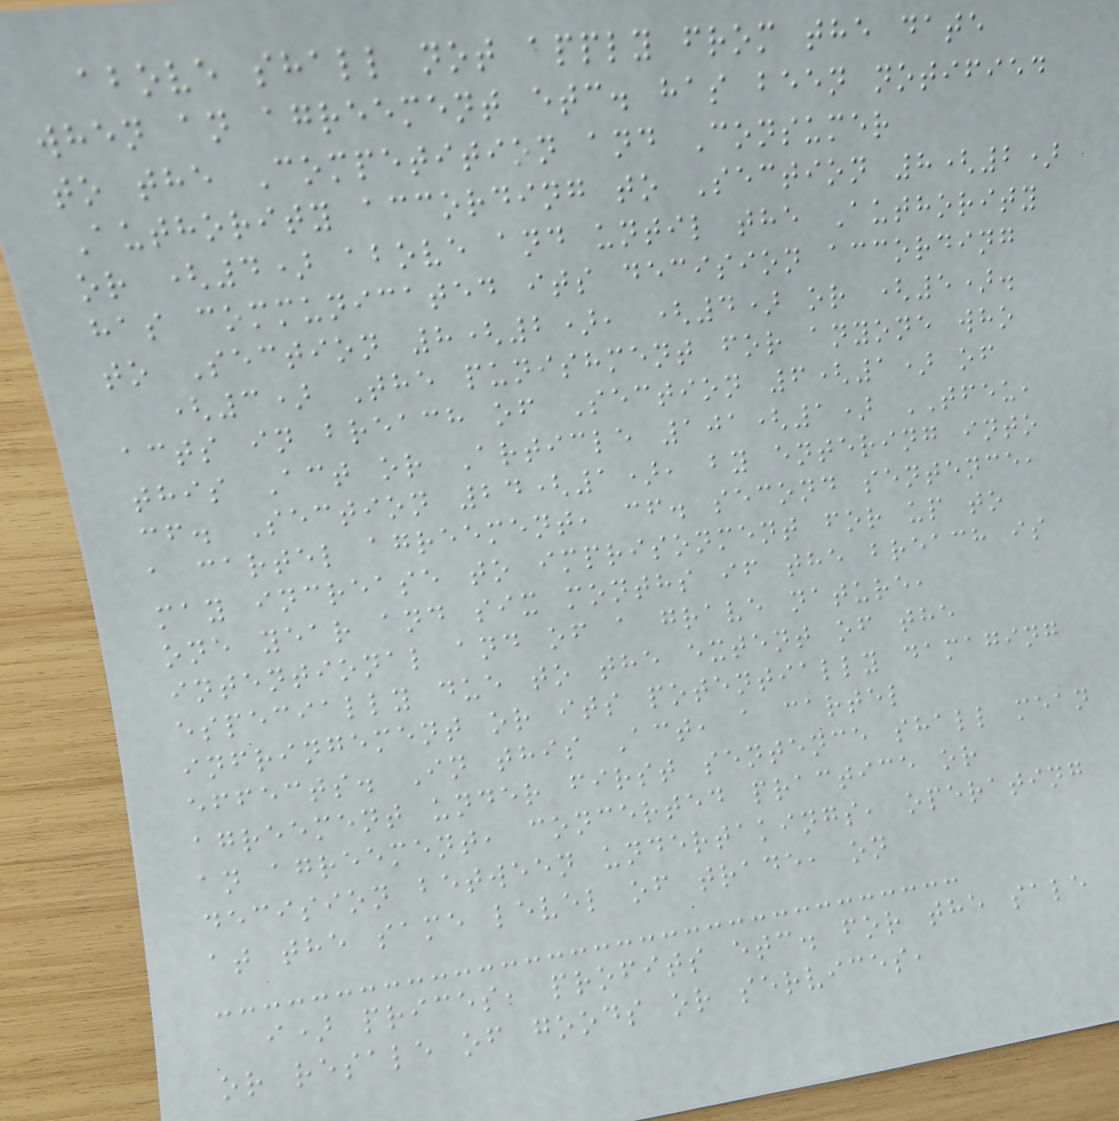above shall not apply from the date
when an agreement etc. has been notified
to the Competition and Consumer
Authority according to Section 8(2)
or (4) above and until the Authority
has communicated its decision according
to Section 8(2), (4) or (5).
(3) The punishment for anyone who
acts in breach of Section 6(1) of
this Act or Article 101(1) TFEU,
cf. Section 24(1), by entering into
a cartel agreement, cf. second sentence,
may increase to imprisonment for up to
one year and six months if the breach is
intentional and of a grave nature,
especially due to the extent of the
infringement or its potentially damaging
effects. In this Act, a cartel
agreement under first sentence shall mean
an agreement, concerted practice or
decision between undertakings, operating
at the same level of trade, on
i) prices, profits etc. for the sale
or resale of goods or services,
